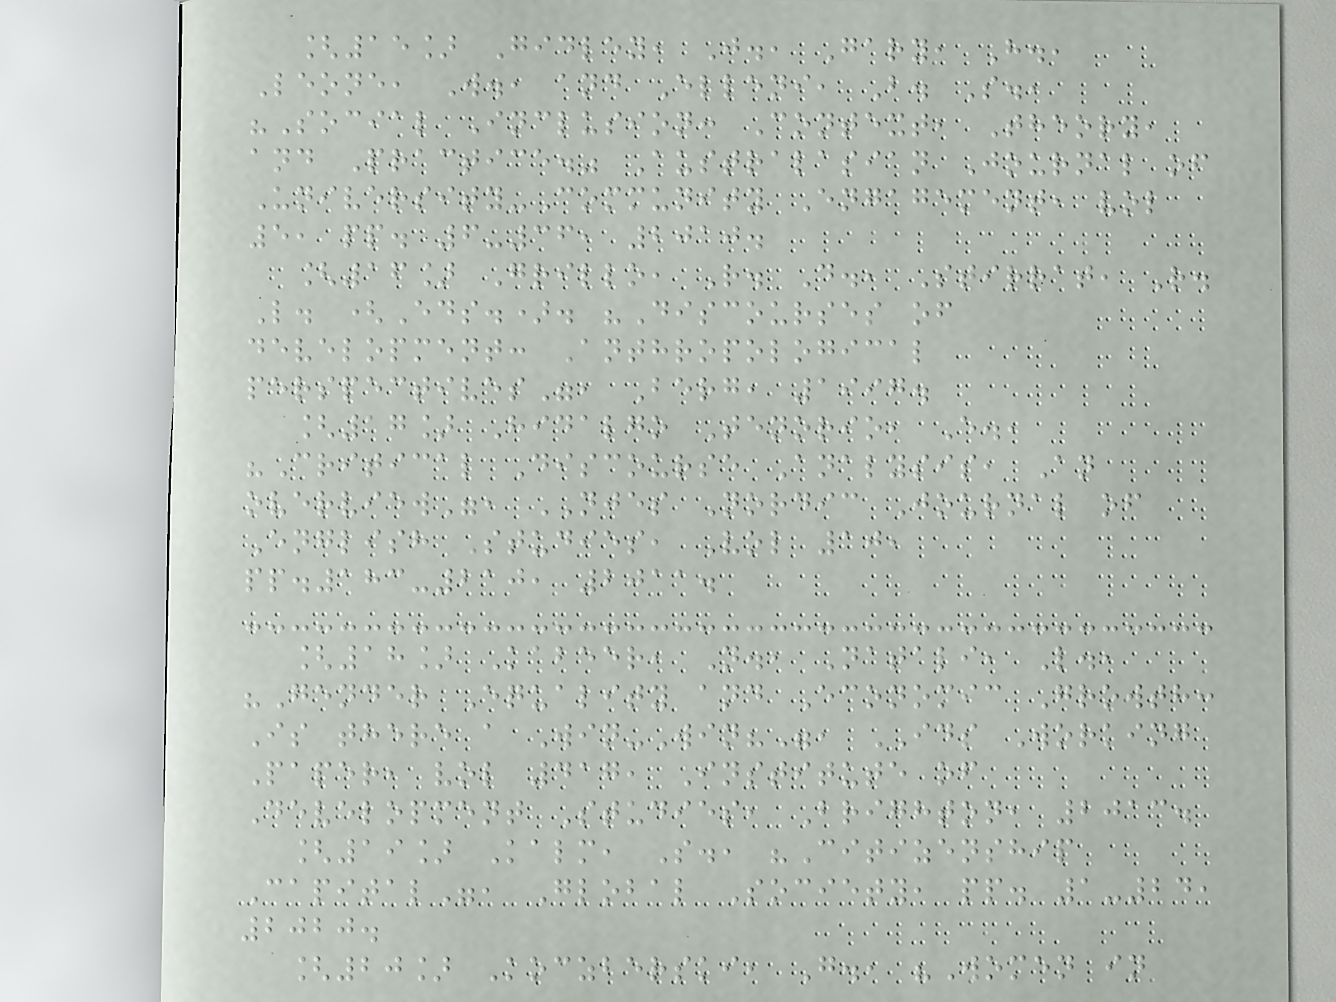[15] Gidley, J., Gary, H.,
Leone, W., and Elleni, B. S.,
"Social Inclusion: Context, Theory,
and Practice." Australasian Journal of
University-Community Engagement, vol
5, pp. 6-36, 2010.
[16] Grillo, R. D., Stirrat, R.
L. (Eds.). "Discourses of
development: Anthropological
perspectives", Berg, 1997.
[17] Hidalgo Tenorio, E.,
"Critical Discourse Analysis, An
overview", NJES Nordic Journal of
English Studies, Vol 10,
pp.183-210, 2011.
[18] Kabeer, N., Natali, L.,
"Gender Equality and Economic Growth:
Is there a Win-Win?", IDS Working
Paper, vol 417, Institute of
Development Studies, Brighton, 2013.
[19] Kalm, S., "Citizenship
Capital", Global Society, pp. 1-24,
2020.
[20] Koczberski, G., "Women in
